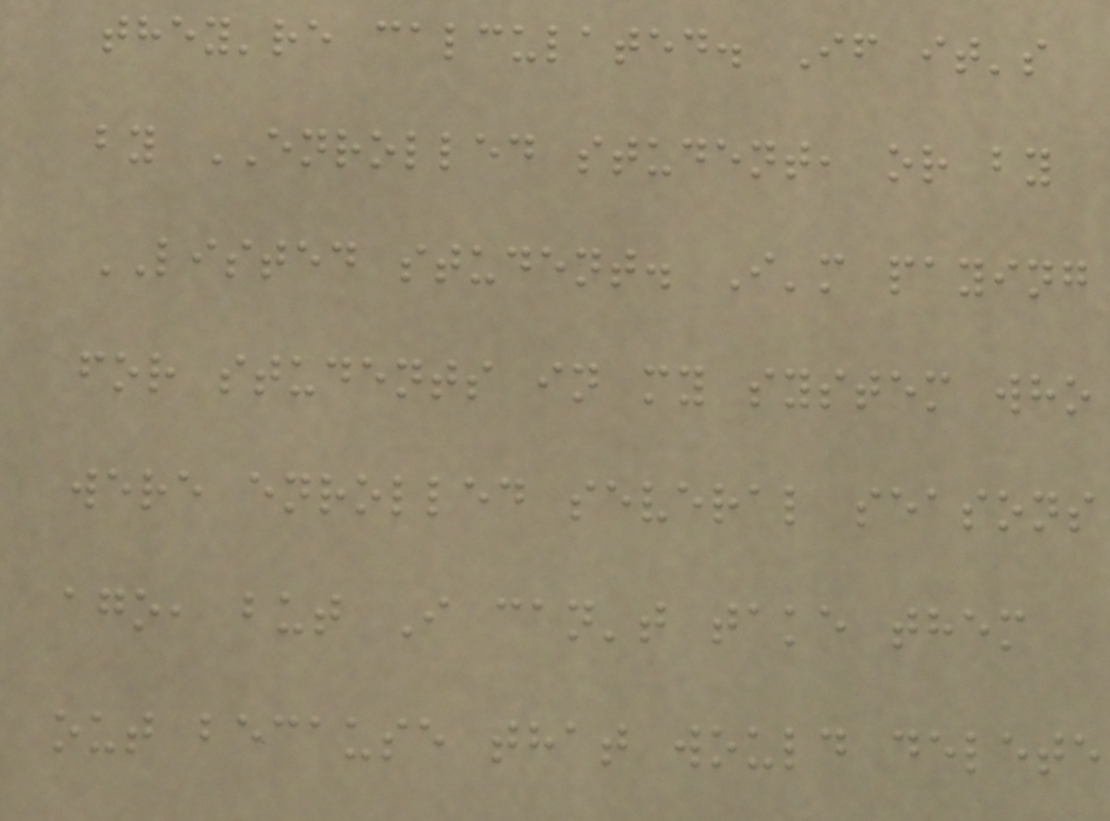they're calculated. If it's
by ENROLLED student, or by
LISTED student. I'm paying
for students in my system who
were enrolled several seasons
ago, but I can't take them
out because that would delete
